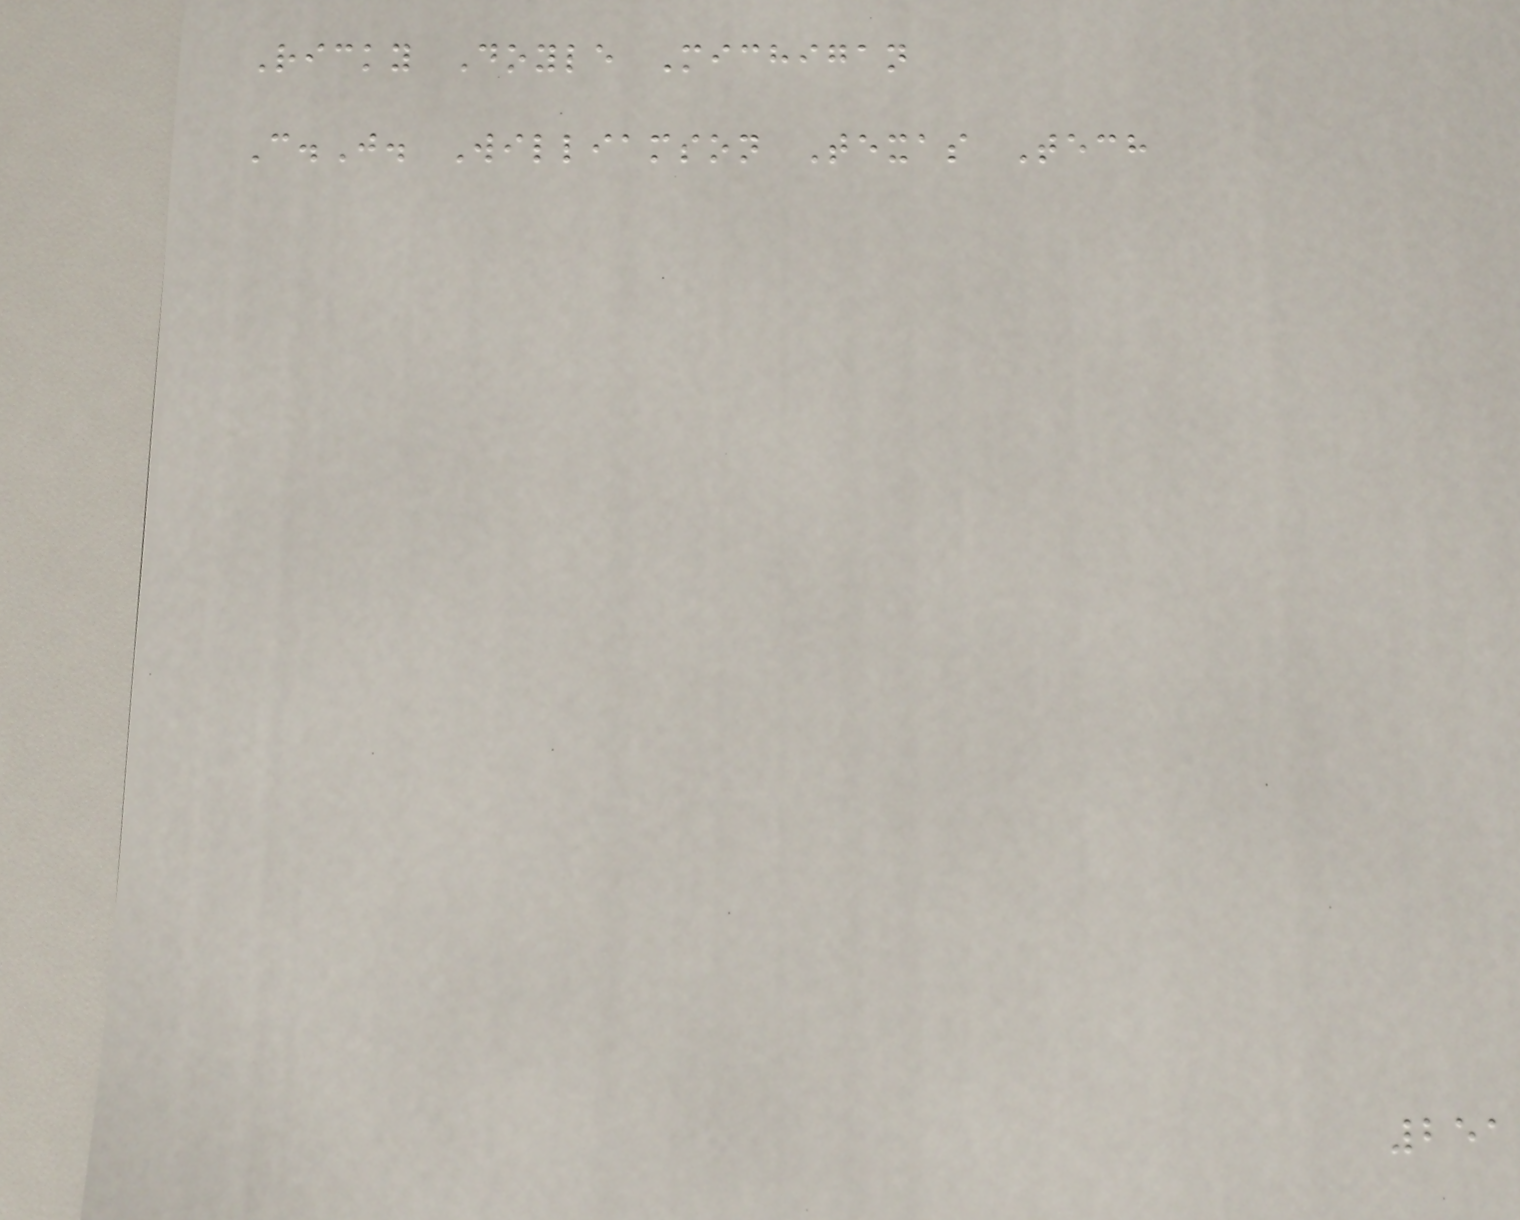Ricky Doyle Michigan
C.J. Williamson Texas Tech
251
